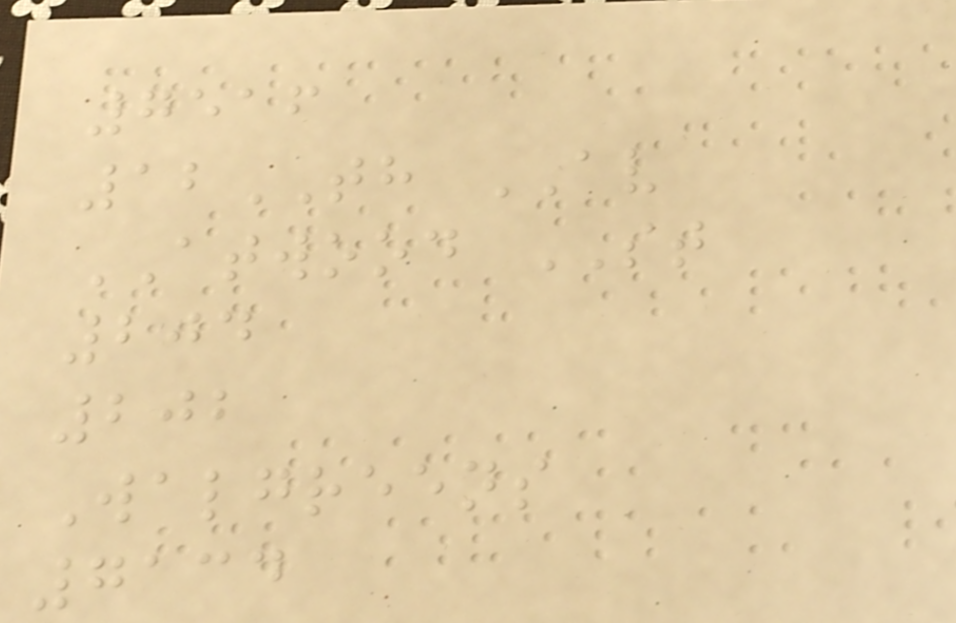7516
12TH AV
ATWOOD ST
204
202
Walgreens
7134
